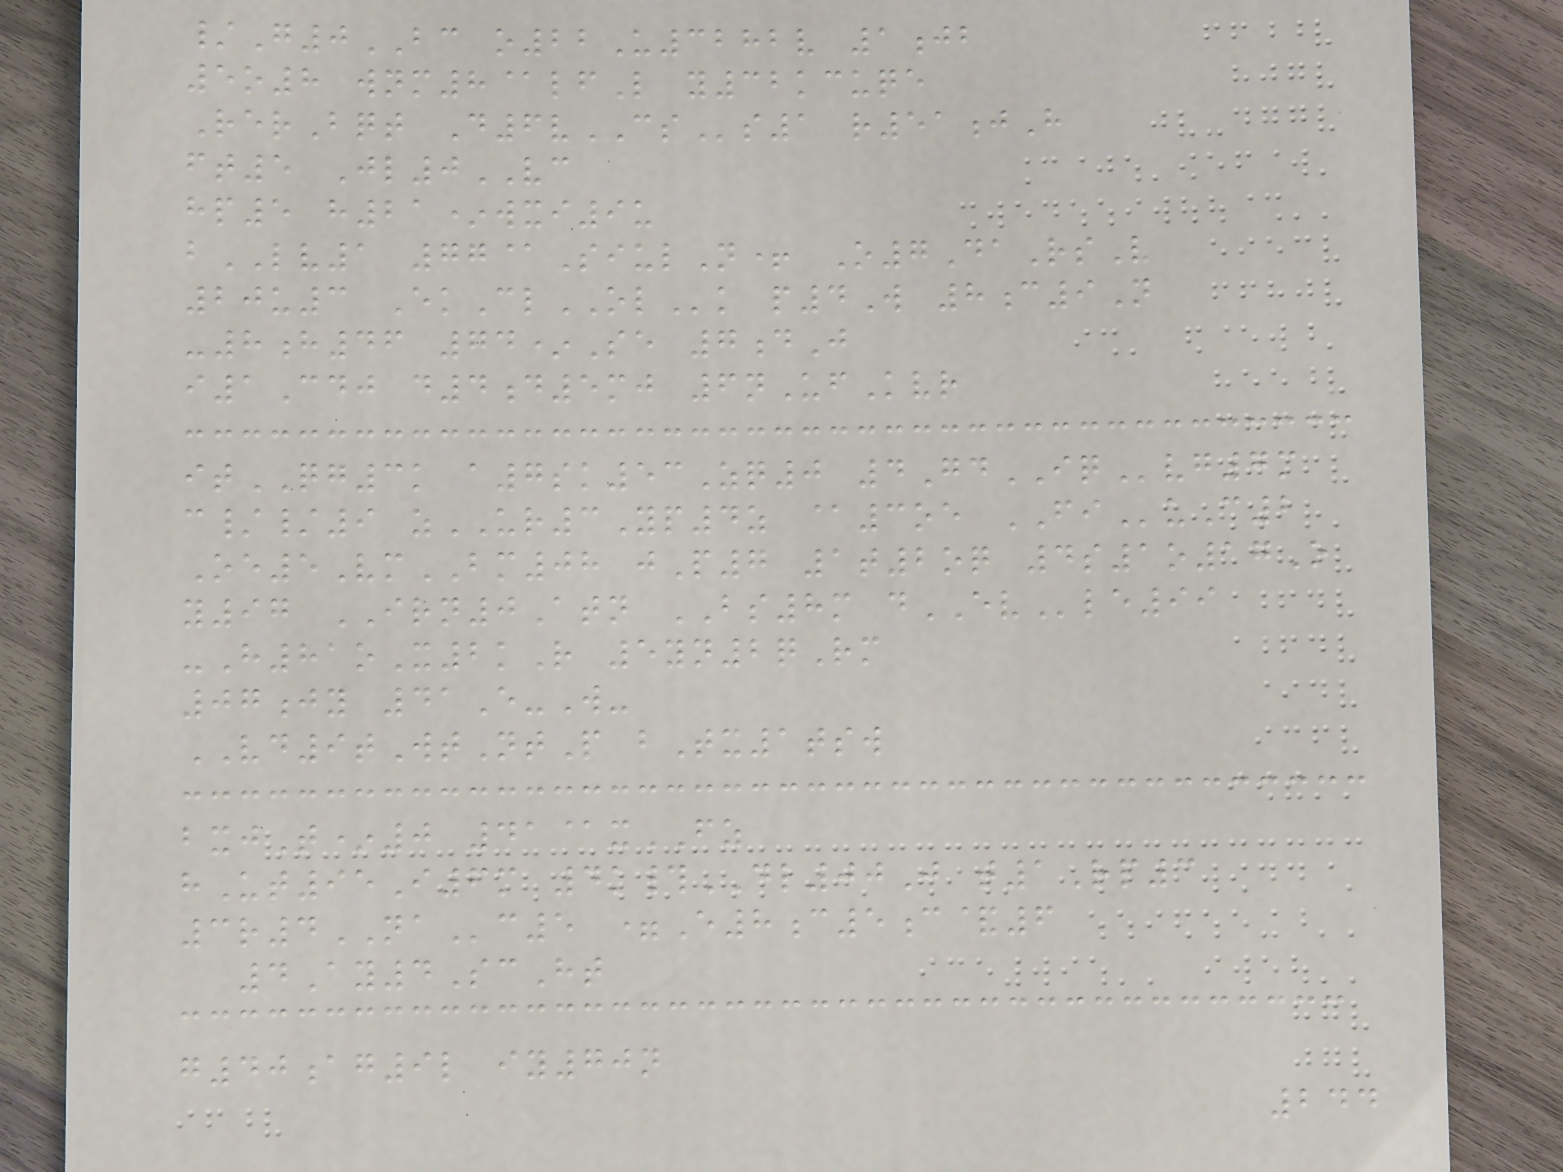/G0BC o22U3282v 1jb
5o8 wnm8@lfL y32kcuqe
RerBqt D6vCSs1 r51jH
ft5 Jl0VC
hp5 h21*wxi9u
bLV1 77@SiulN+ O7DaRsV
20u3 EkClOLk p4W 8c9N
-8h46 74*Se 7dJ
i1Cdj d4d5mj 6nUfKvr
itQG3k a7sk53Zq0 4GdIQvg7m
c//9 zUR3Yp4z @3oe FIuC2
Oe5VmBM08 jP7 1t2oq 4s1o17O
y97 IRN0Atn BS8m dEVle99
-H81oX2kR 5yn2qRm
07jy 41E-W-
VD9tWtNtP bTx1tsw
bxjT*0 41@xFZ
hUt95I6m 4k#DL00J t1Rp3
3r4NAc5 =E8c5c&6
4Ay4ScHt
g40ag9l iy70n
244
